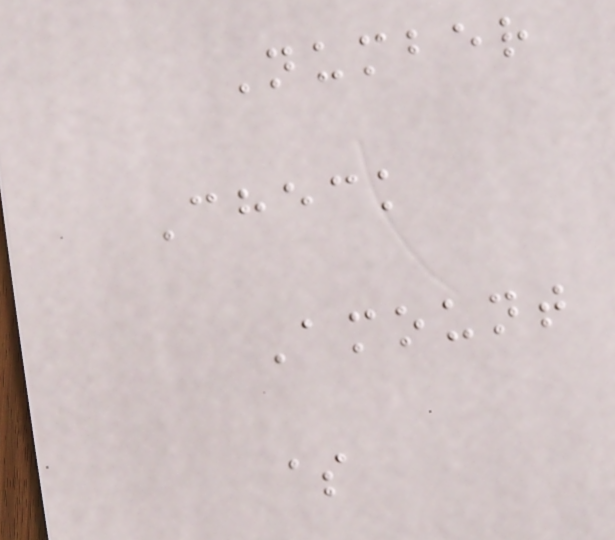Number
Check
Amount
$
